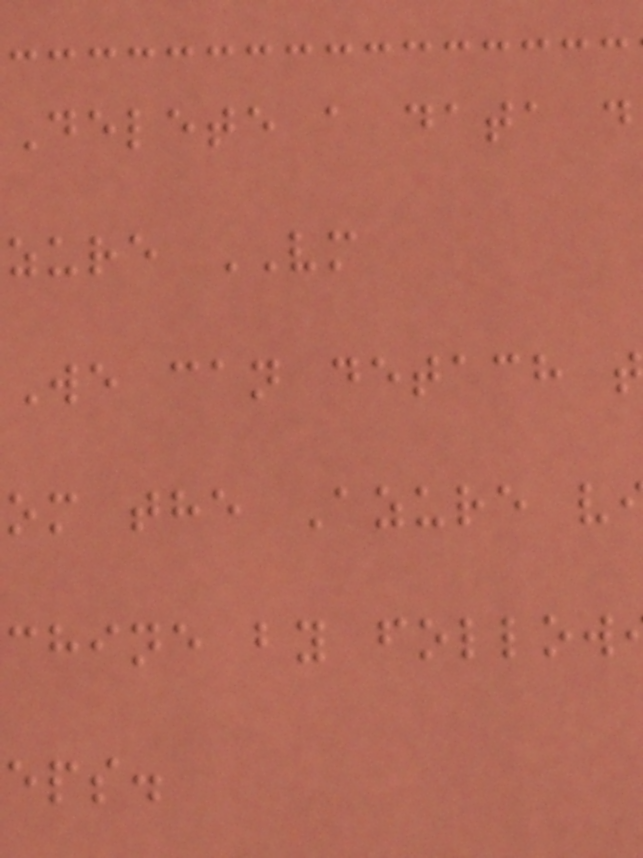Delete a data d
zure VM
We can detach t
om the Azure v
chine by follow
eps.
